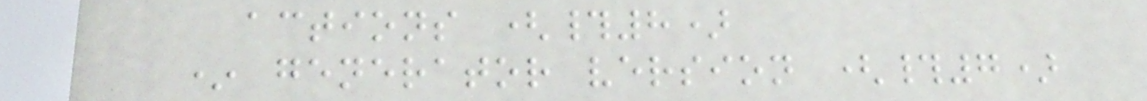actions (#8)
* generator version (#7)
